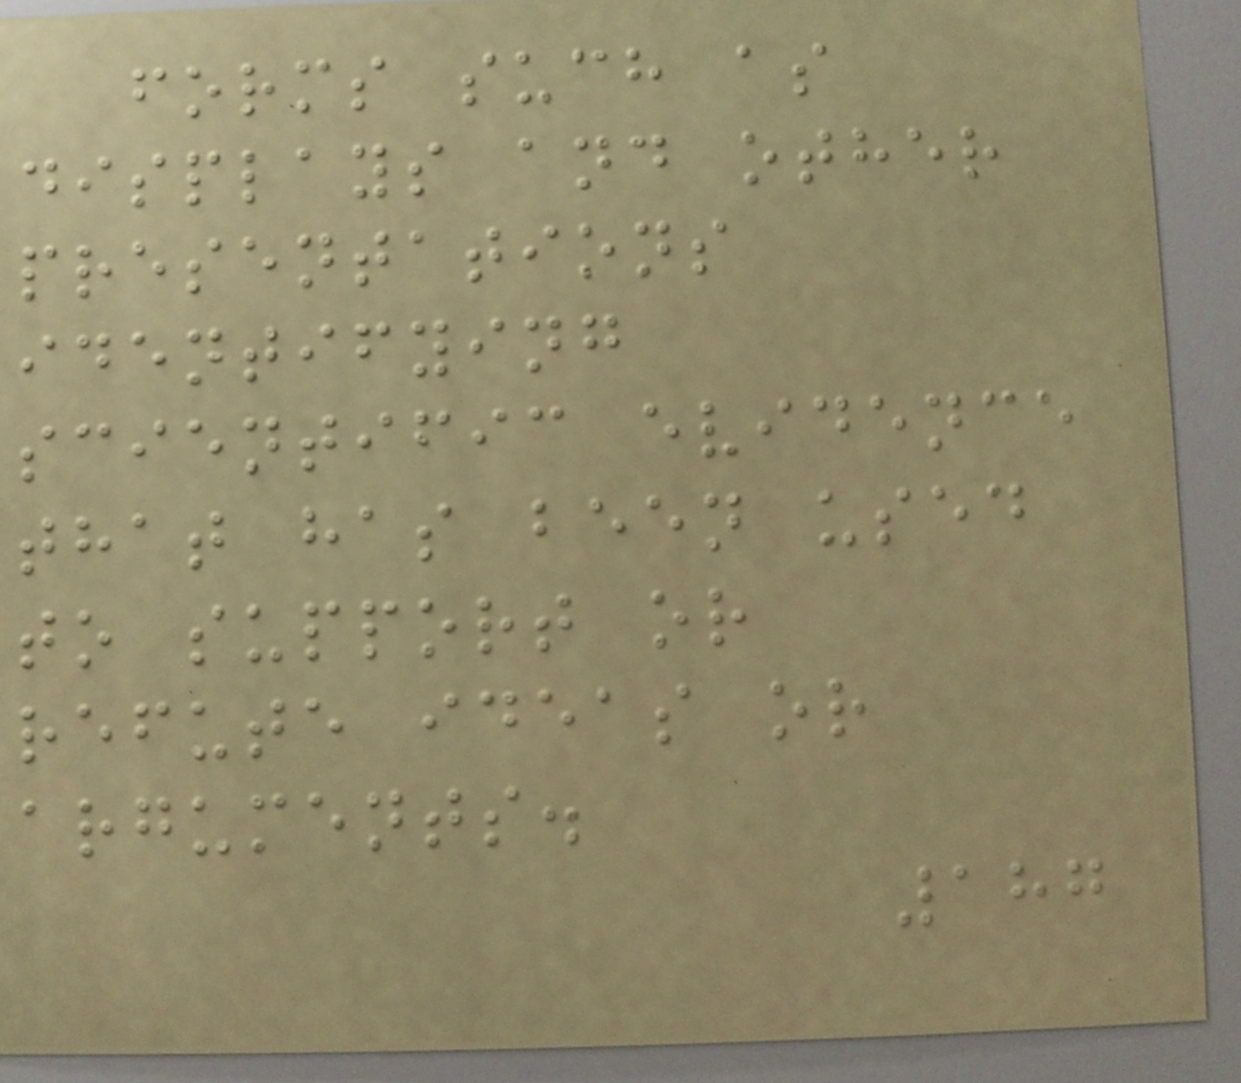forms such as
displays and other
presentations
identifying
scientific evidence
that has been used
to support or
refute ideas or
arguments.
187
